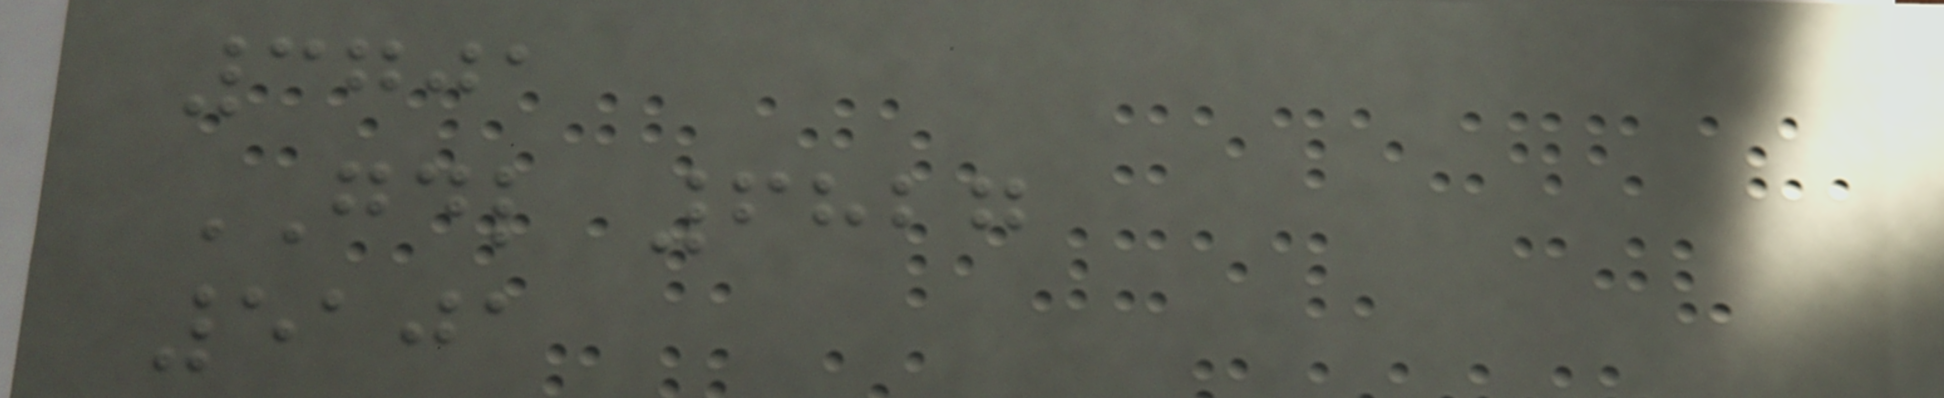3701
GDL 6827
5101
